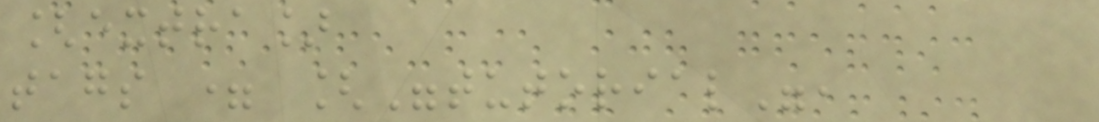[extra]
tags = ["tutorial",
